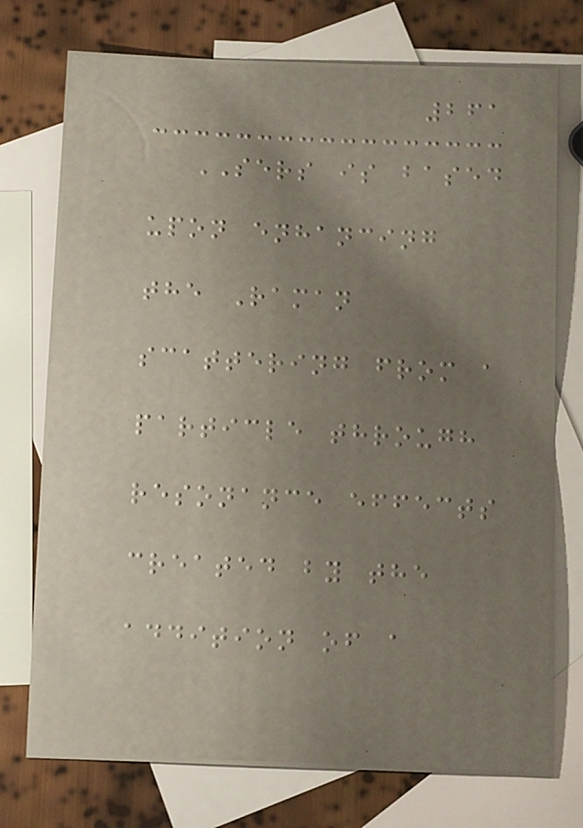261
SERS is based
upon enhancing
the Raman
scattering from a
particle through
resonance effects
created by the
addition of a
